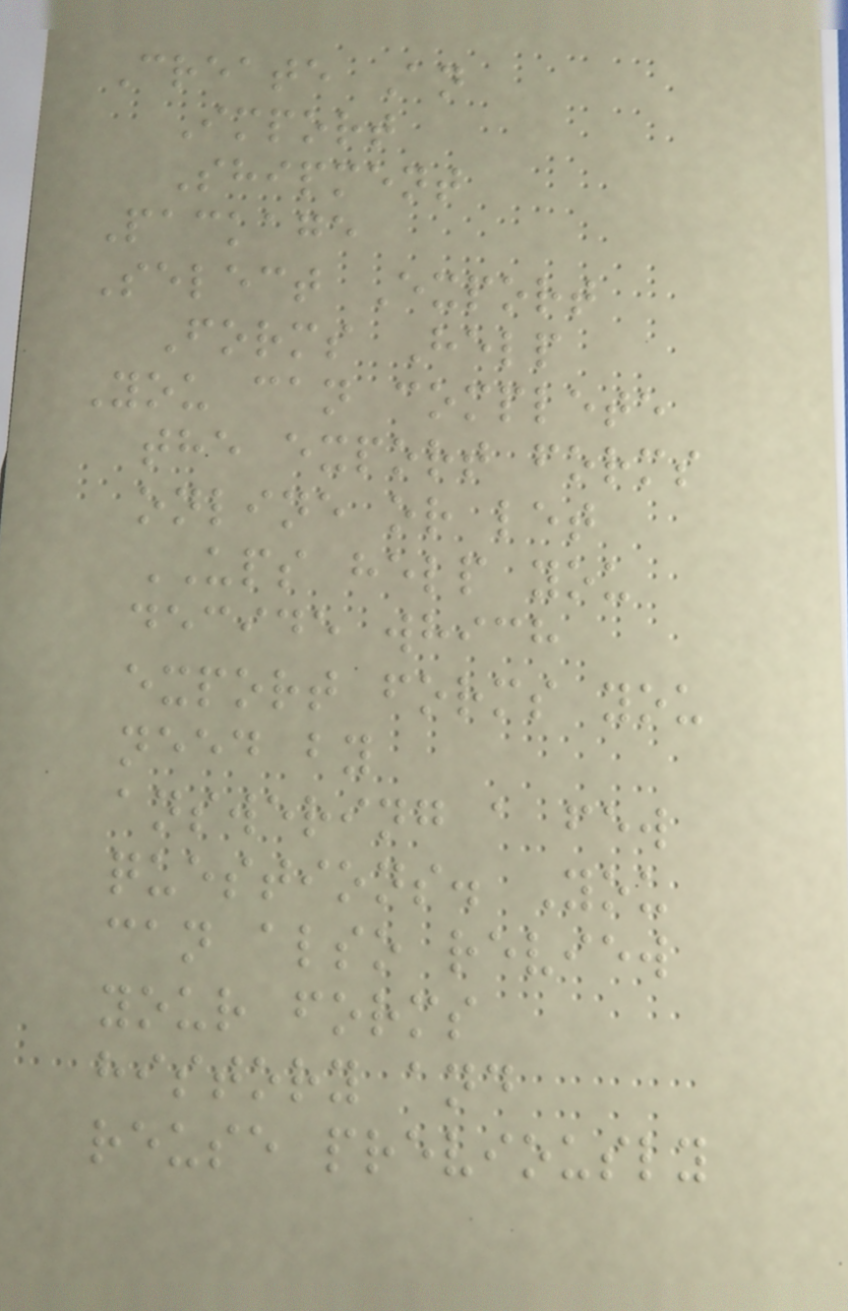Create An
Import
Shipment
Package
Select Export
Forms Help
You can complete
the export forms
online or let
UPS help you
decide which
export forms you
need by
answering a few
questions. You
can also review
your forms
history and
reuse previously
